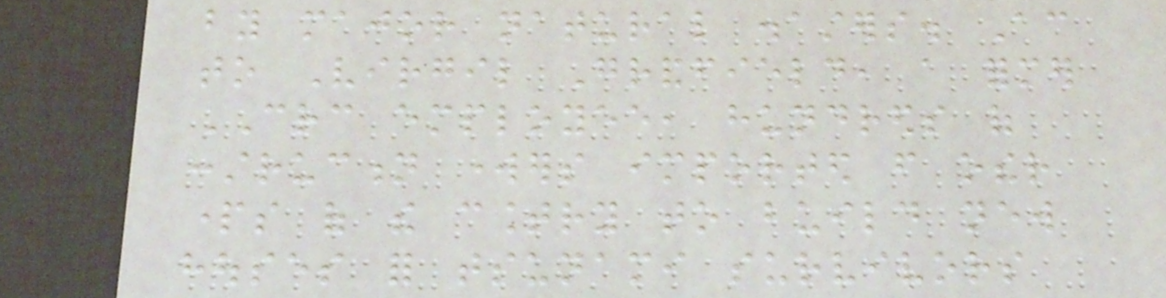by major natural disasters. According
to Virgil Grandfield, a former
CRC employee, hundreds of
construction workers imported from other
parts of the country to build new
houses for tsunami survivors
